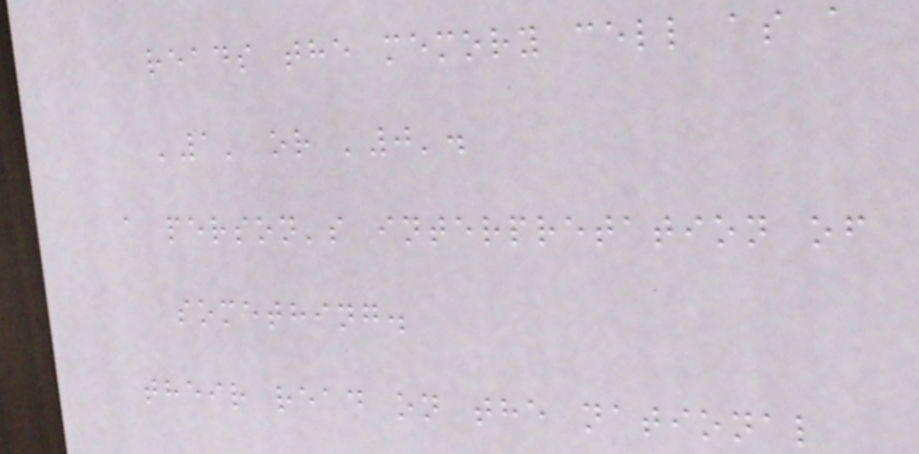reads the memory cell as a
'1' or '0'.
a person's interpretation of
something.
their read on the national
